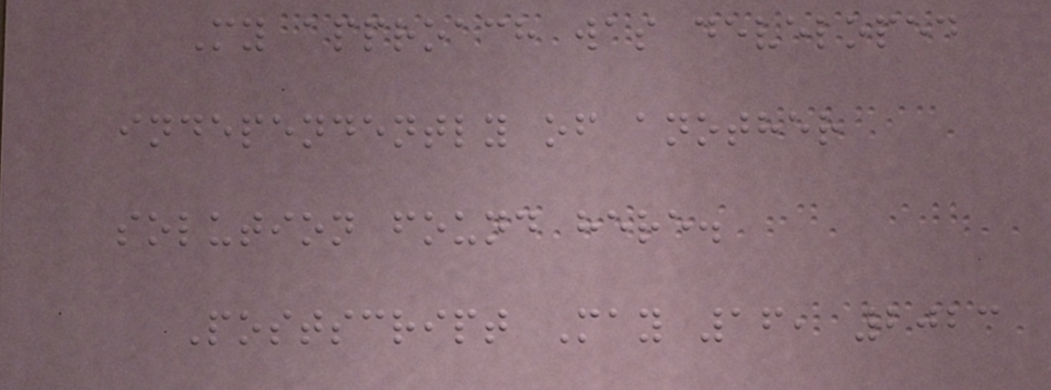My approach was developed
independently of another
solution found here.
Postscript May 16, 2023
